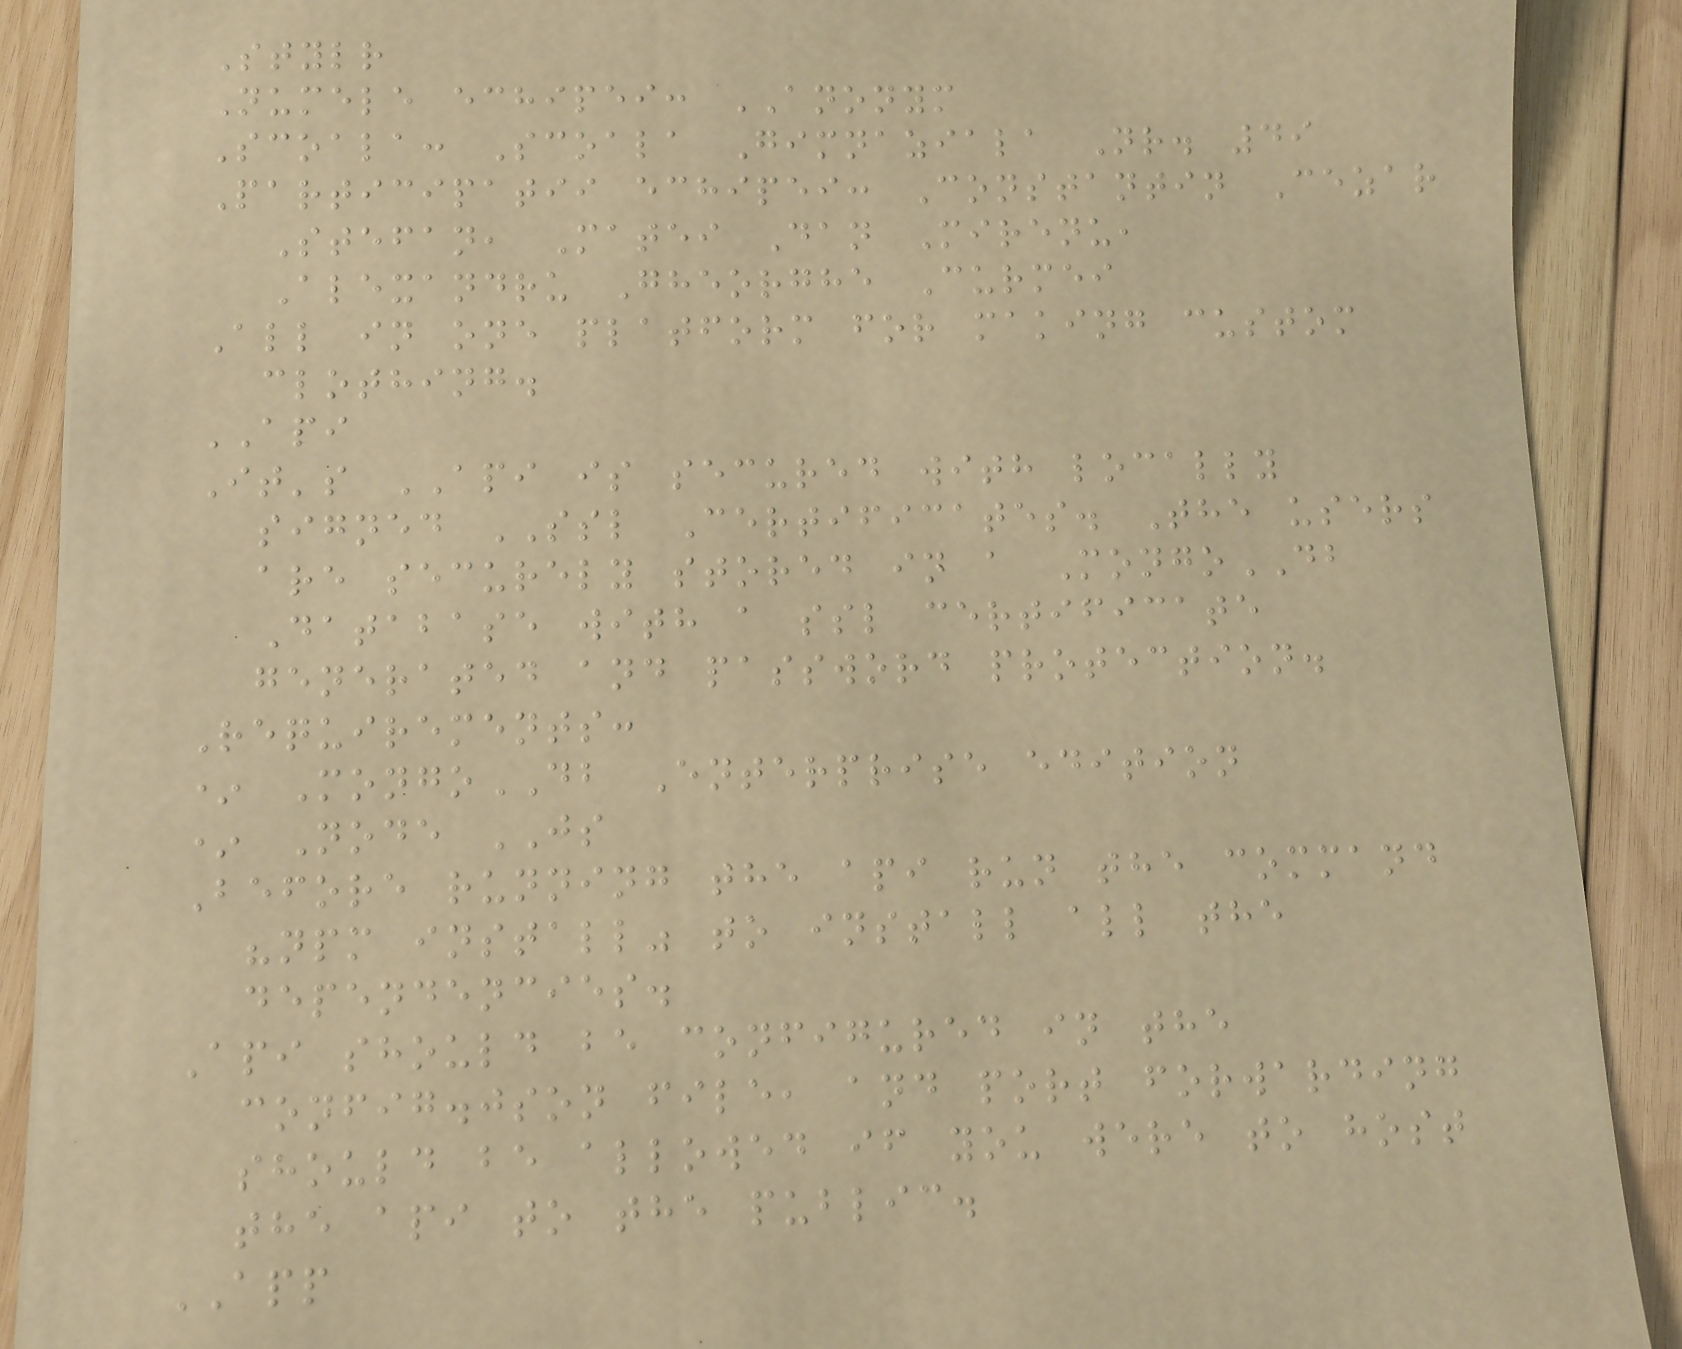Stylr
Numele echipei: ANONYM
Scoala: Scoala Gimnaziala Nr. 49
Participatii echipei: Constantin Cezar
Stefan, Matei Dan Mirenu,
Alexandru Gheorghe Curmei
All in one platform for making custom
clothing.
API
It's API is secured with locally
signed SSL Certificates. The users
are securely stored in a MongoDB
Database with a ssl certificate
generated and password protection.
Requirements:
* MongoDB Enterprise edition
* Node JS
Before running the api run the command
"npm install" to install all the
dependencies.
Api should be configured in the
config.json file, and port forwarding
should be allowed if you were to host
the api to the public.
APP
